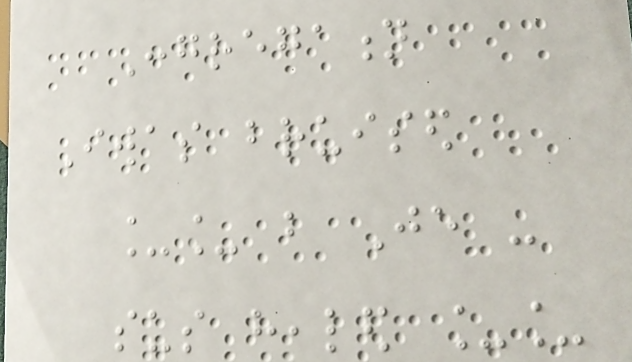Congregation
Iwas bruised
__ but Je -
sus healed __
